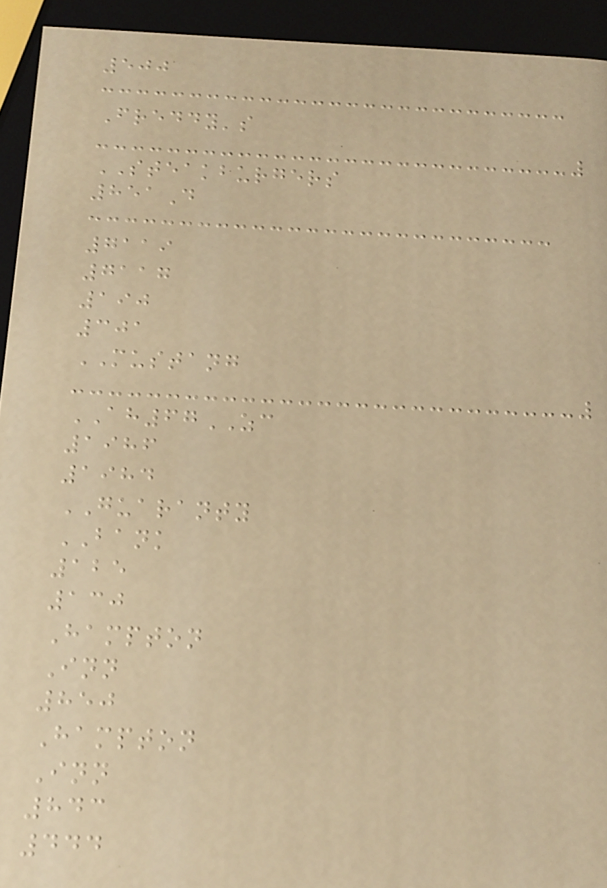500
Freddy's
STEAKBURGERS
851D
7119
7117
190
301
MUSTANG
AH67ZC
1986
1984
GUARANTY
BANK
125
130
Hampton
Inn
850
Hampton
Inn
843
444
